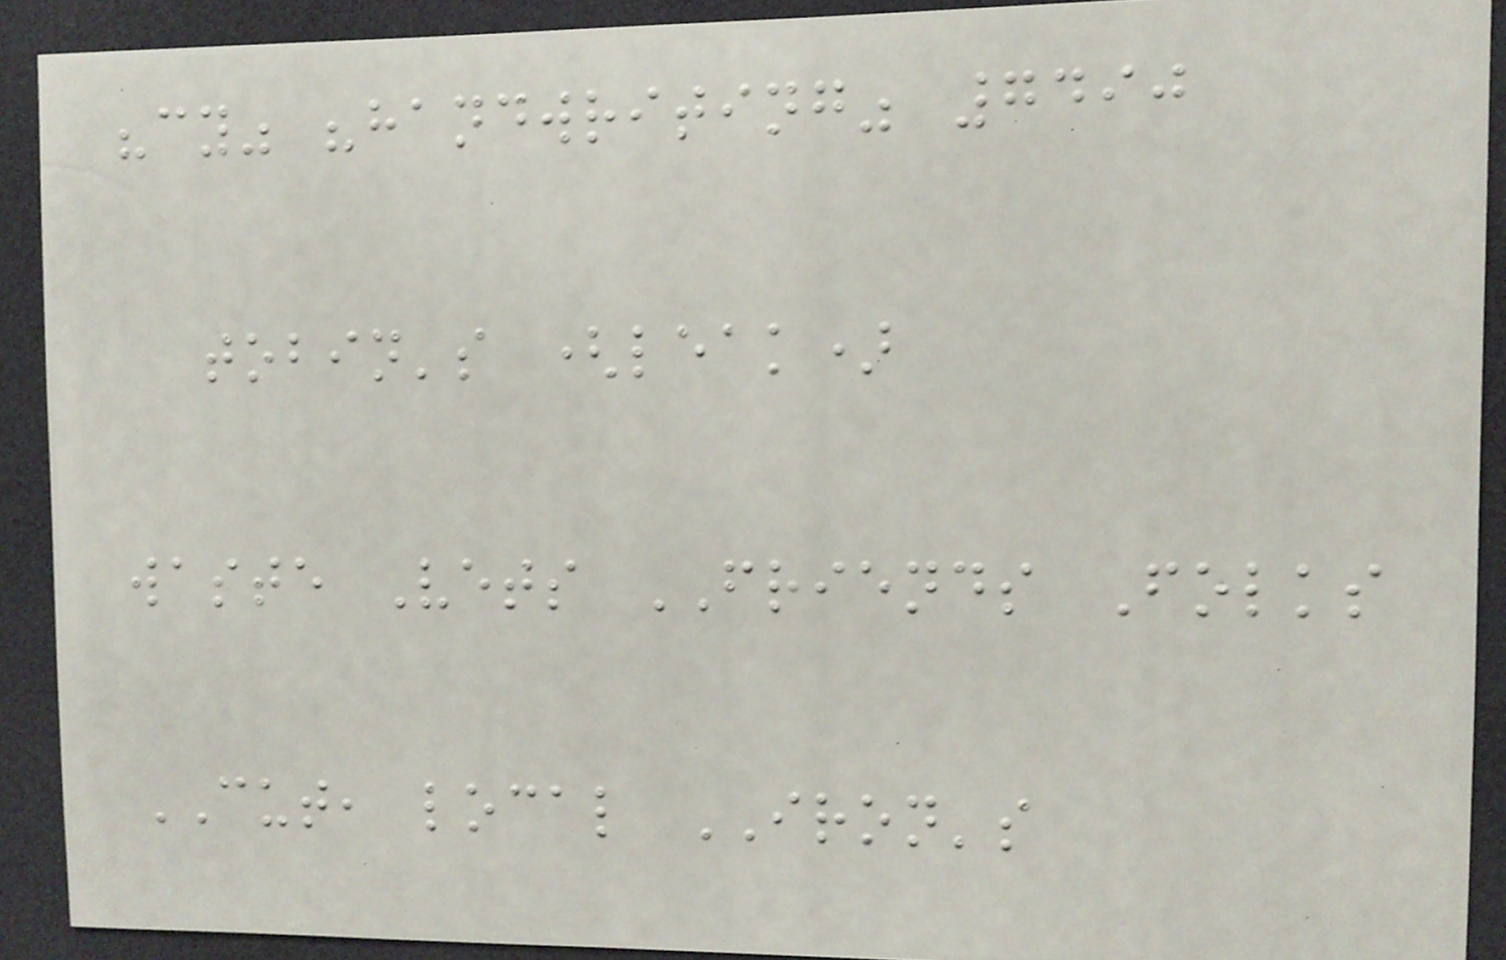"cy" "handwriting" 7490
tobin's (leak)
waste Vets FRIENDS Folks
CUT, local IRON's
